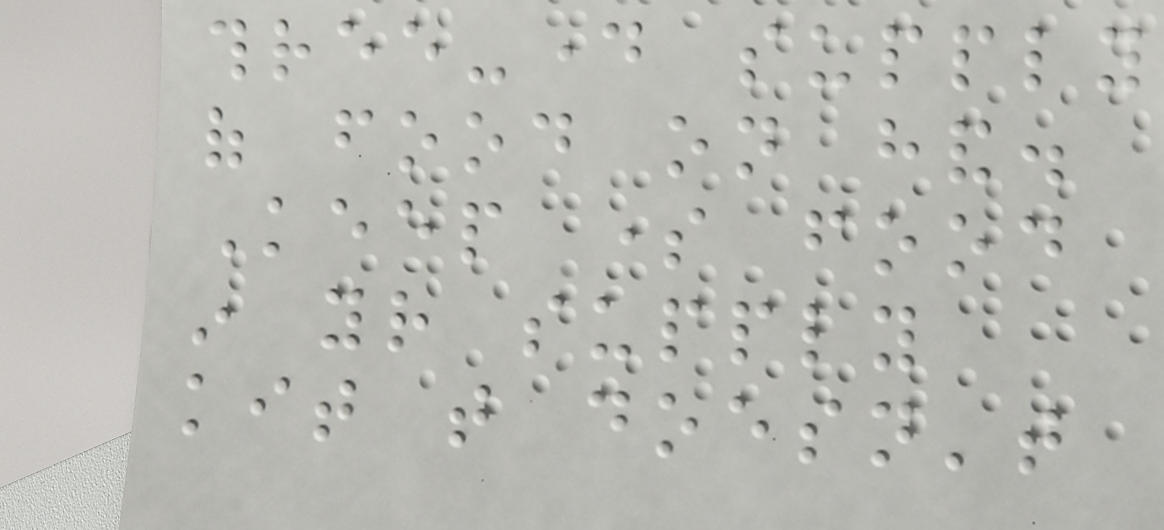three-day supply
of food on hand.
Keep some food
in your supply
kit that doesn't
